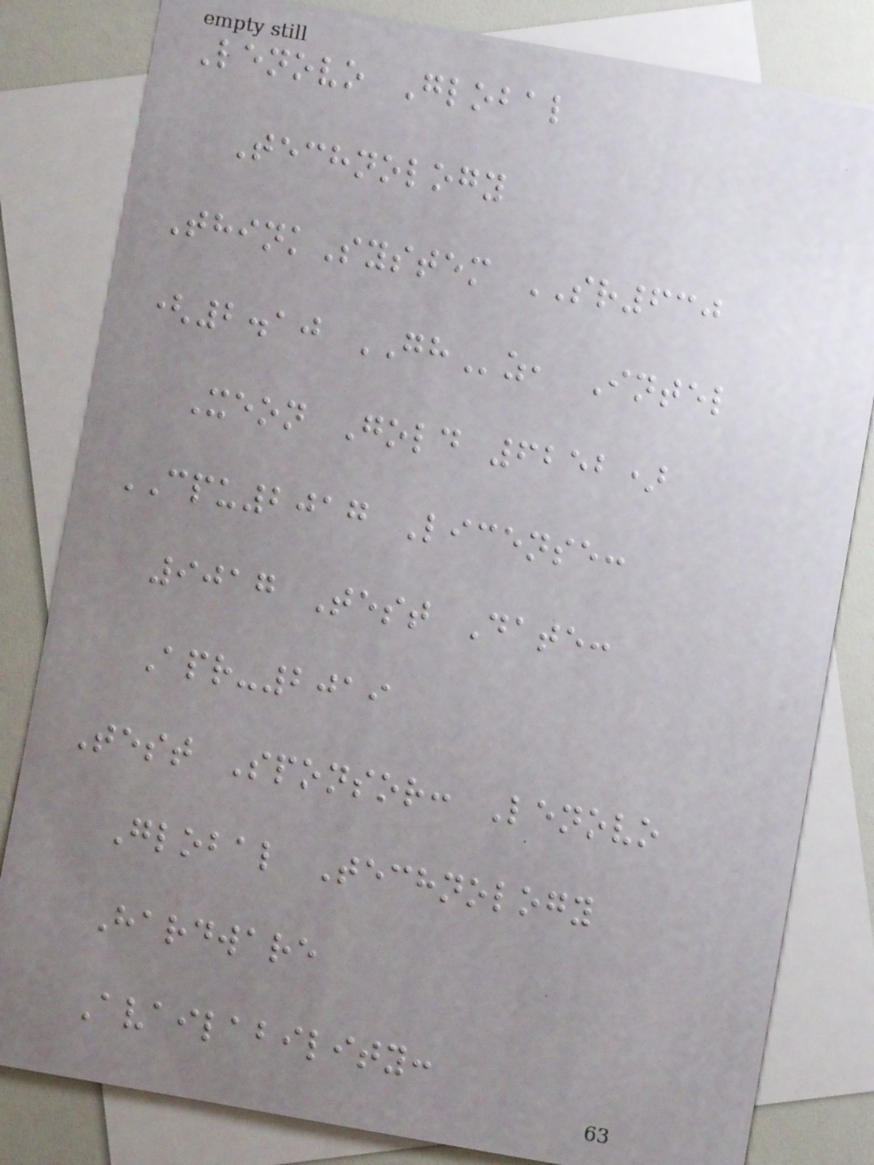Lenovo Global
Technology
ThinkSystem SR630
(2.10 GHz, Intel
Xeon Gold 6252)
CPU2017 License:
9017 Test Date:
Apr-2019
Test Sponsor: Lenovo
Global Technology
Hardware
Availability:
